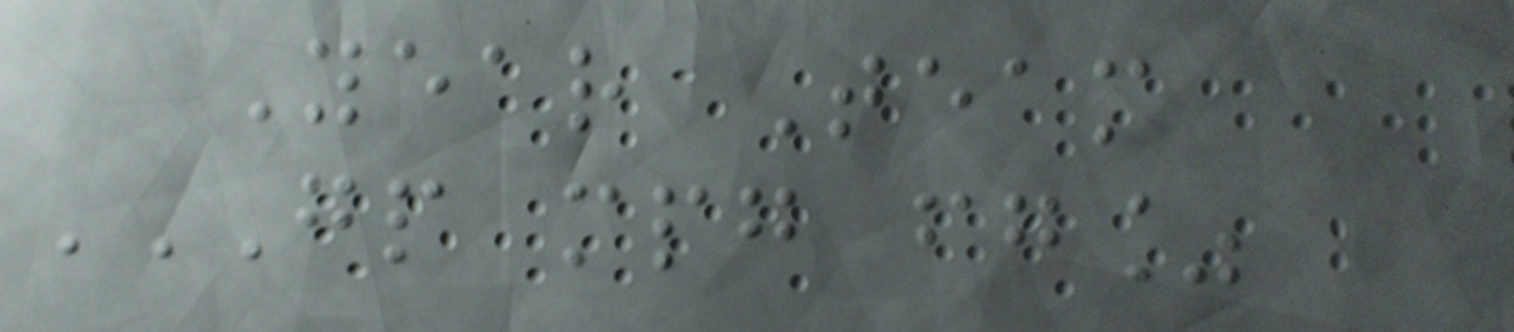Year Team
GP MPG FG%
